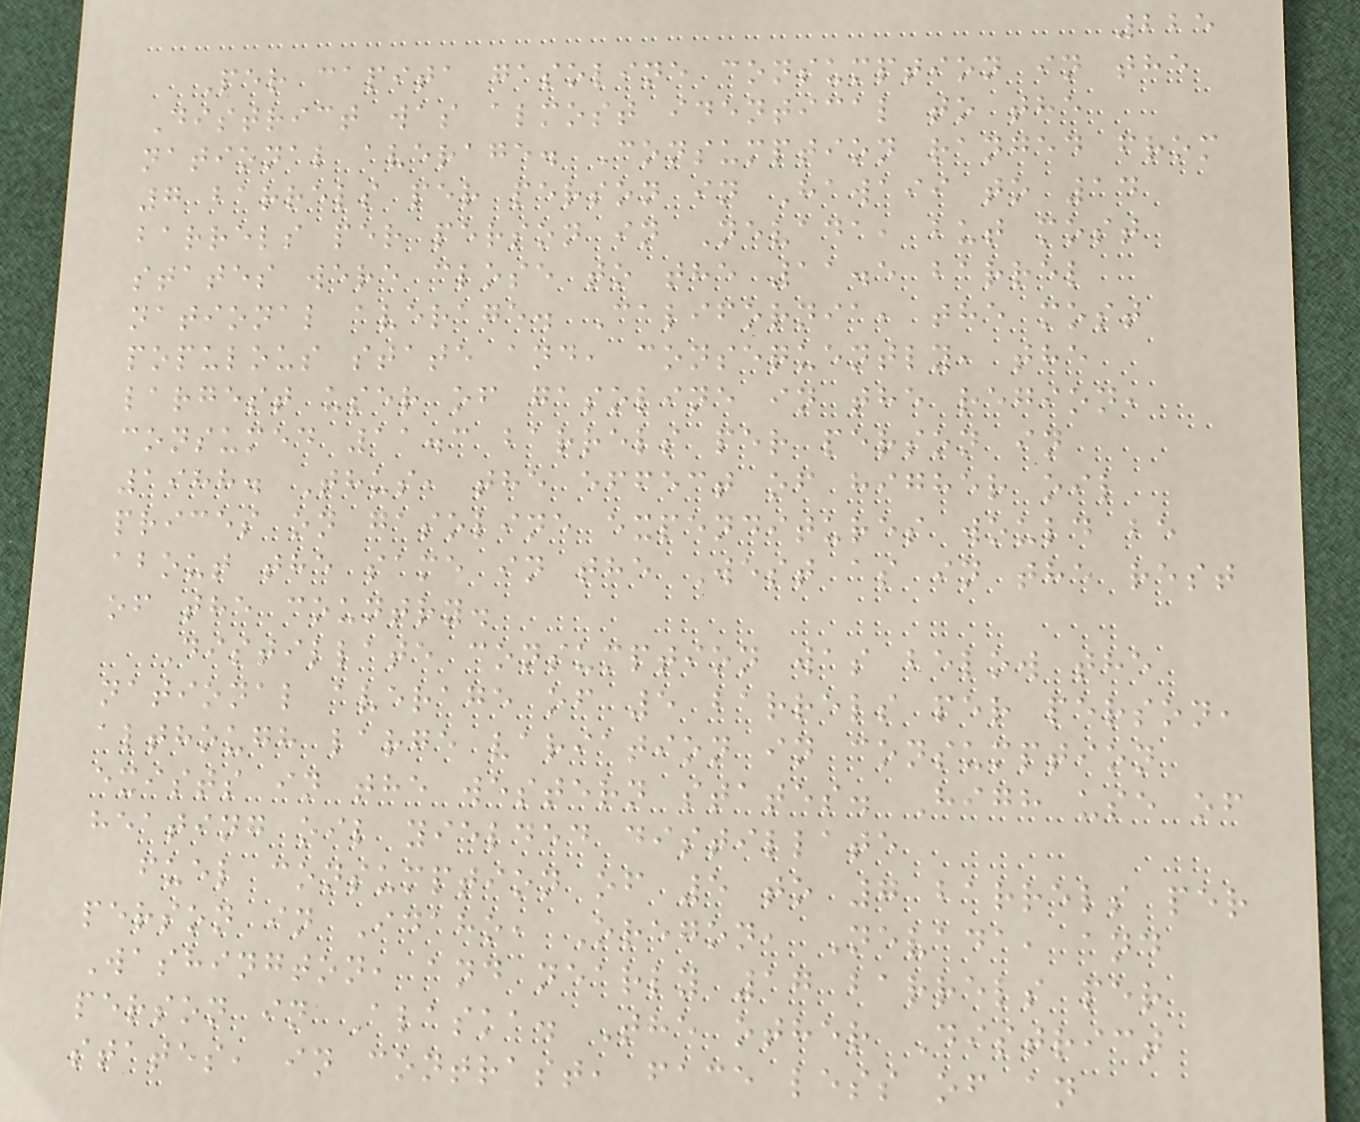225
Per capita gasoline consumption in the
District was almost identical to the
national average. Consumption ranged from
7 barrels per person in Hawaii to 14
barrels per person in Nevada, but most
states were close to the 11.5 barrel
national average. California, the most
populous state and, consequently, the
largest user of gasoline in the region,
consumed 11.3 barrels per person in
1988. Thus, the effect of higher oil
prices on gasoline expenditures would be
about the same in the West as in the rest
of the country.
Distillate consumption was below the
national average of 5 barrels per person,
although large variation in consumption
exists in the western states. High use of
heating oil yielded distillate
fuel consumption of 5 to 7 barrels per
person in Idaho, Oregon, Nevada, and
Washington, and nearly 17 barrels per
person in Alaska. The other District
states, in contrast, face less of an
